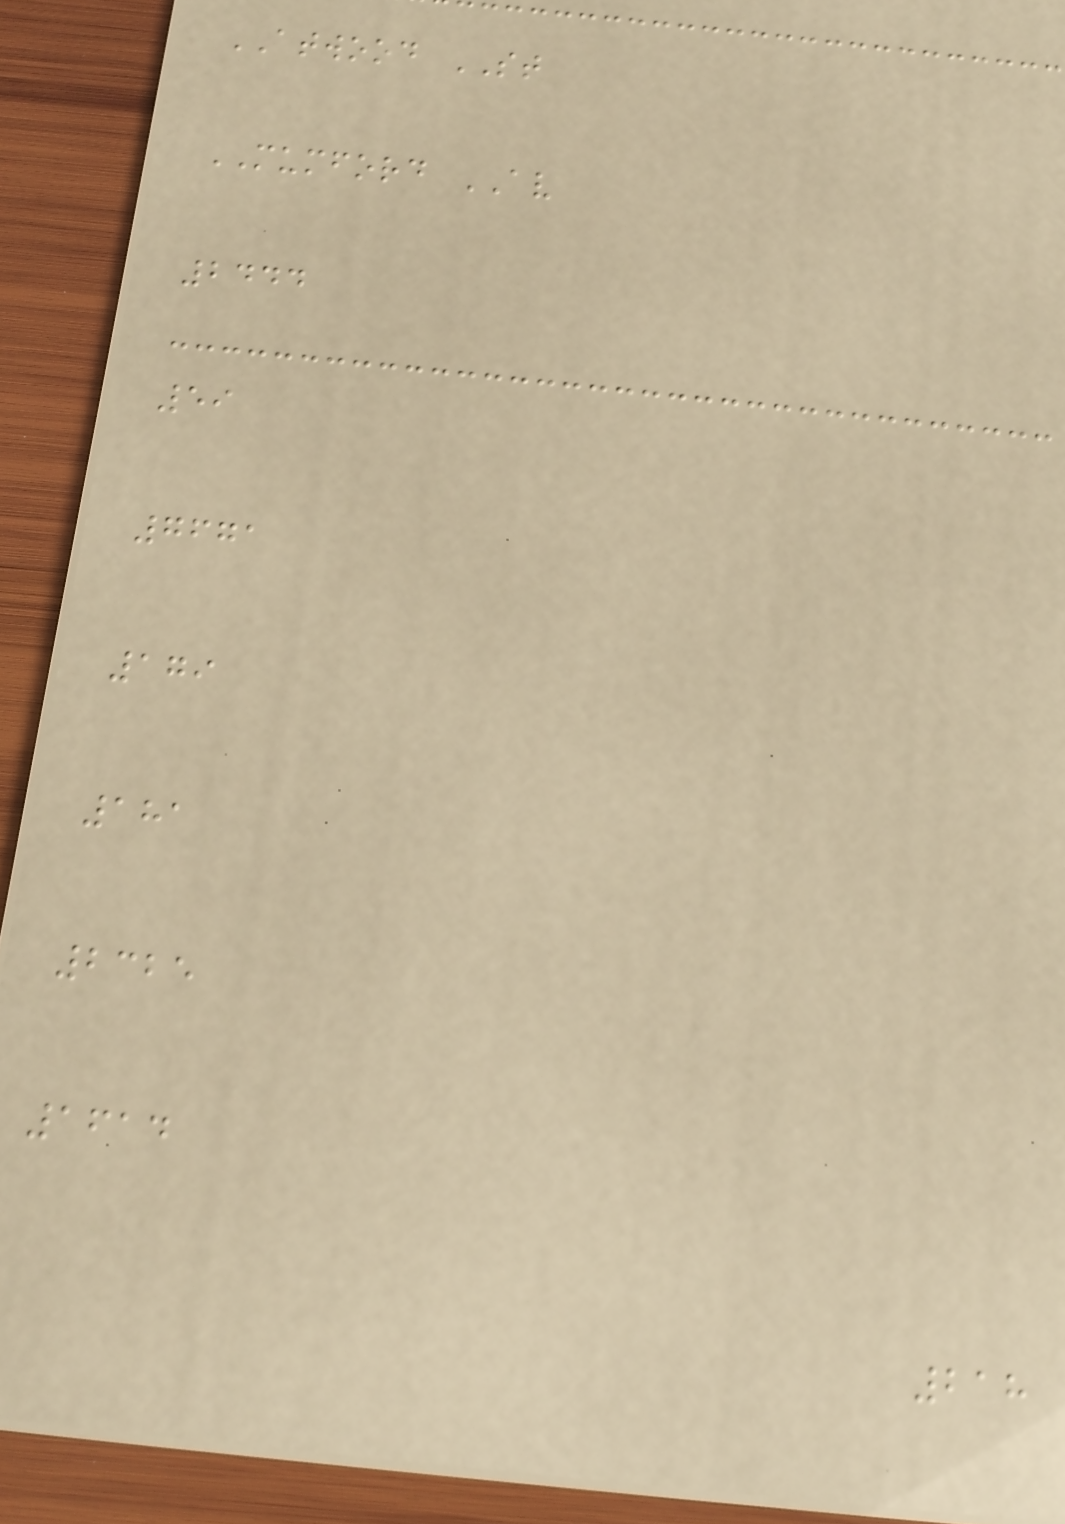ATWOOD ST
MUMFORD AV
2444
59
7671
179
181
2325
1614
218
